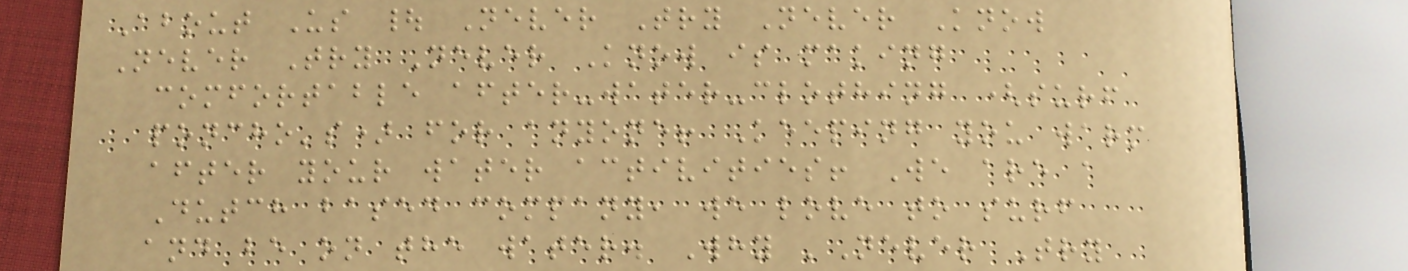About Us | Never Try Never Know
Never Try Never Know is making
comfortable after-water-clothing (surf
poncho's) for anyone! Keeping you warm
after your water activities! We are a
Dutch based company, we love to surf
and be on the water. Why 'Never Try
